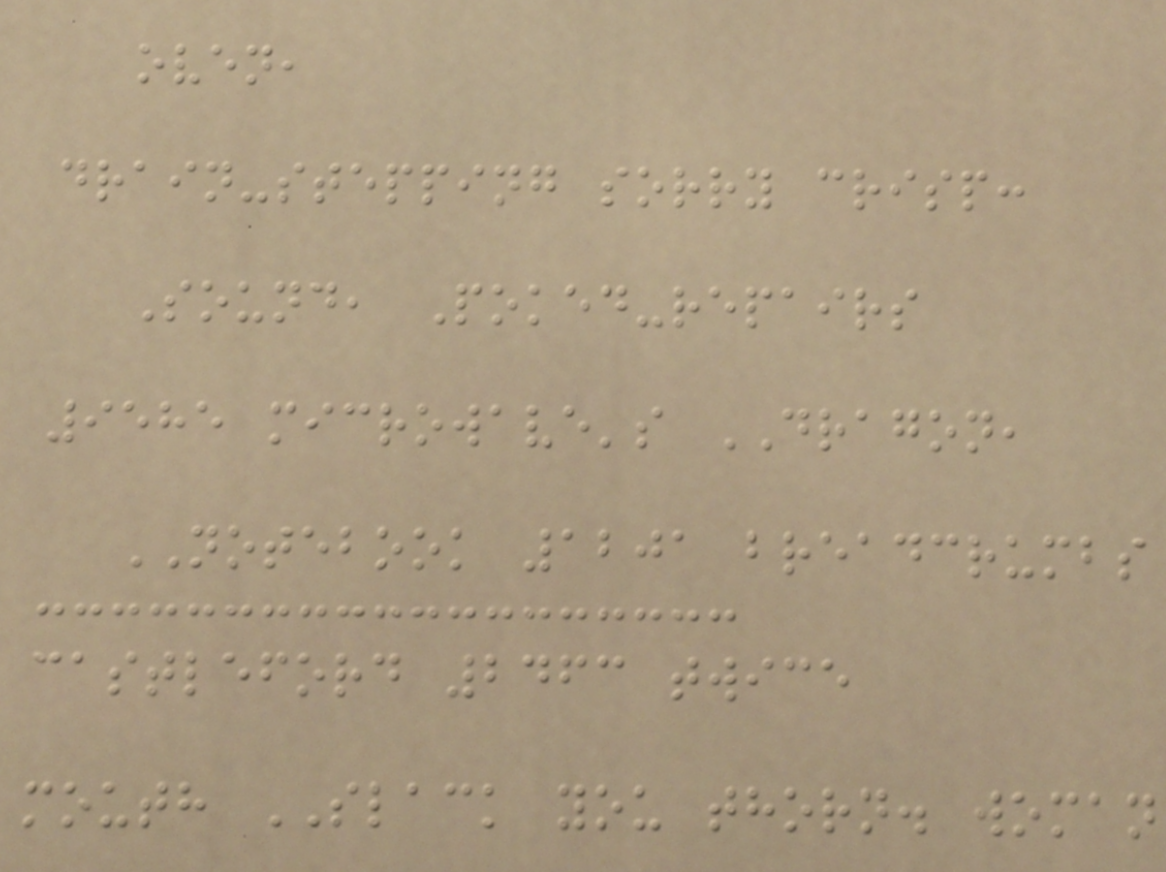oven,
drain-stepping sorry crisp:
Sound, Poked-repairs
9585 microwave's DRAGON,
NOTEBOOK 1201 breadcrumbs
castleford 2463 twice
mouth SLACK you thorn. woman
